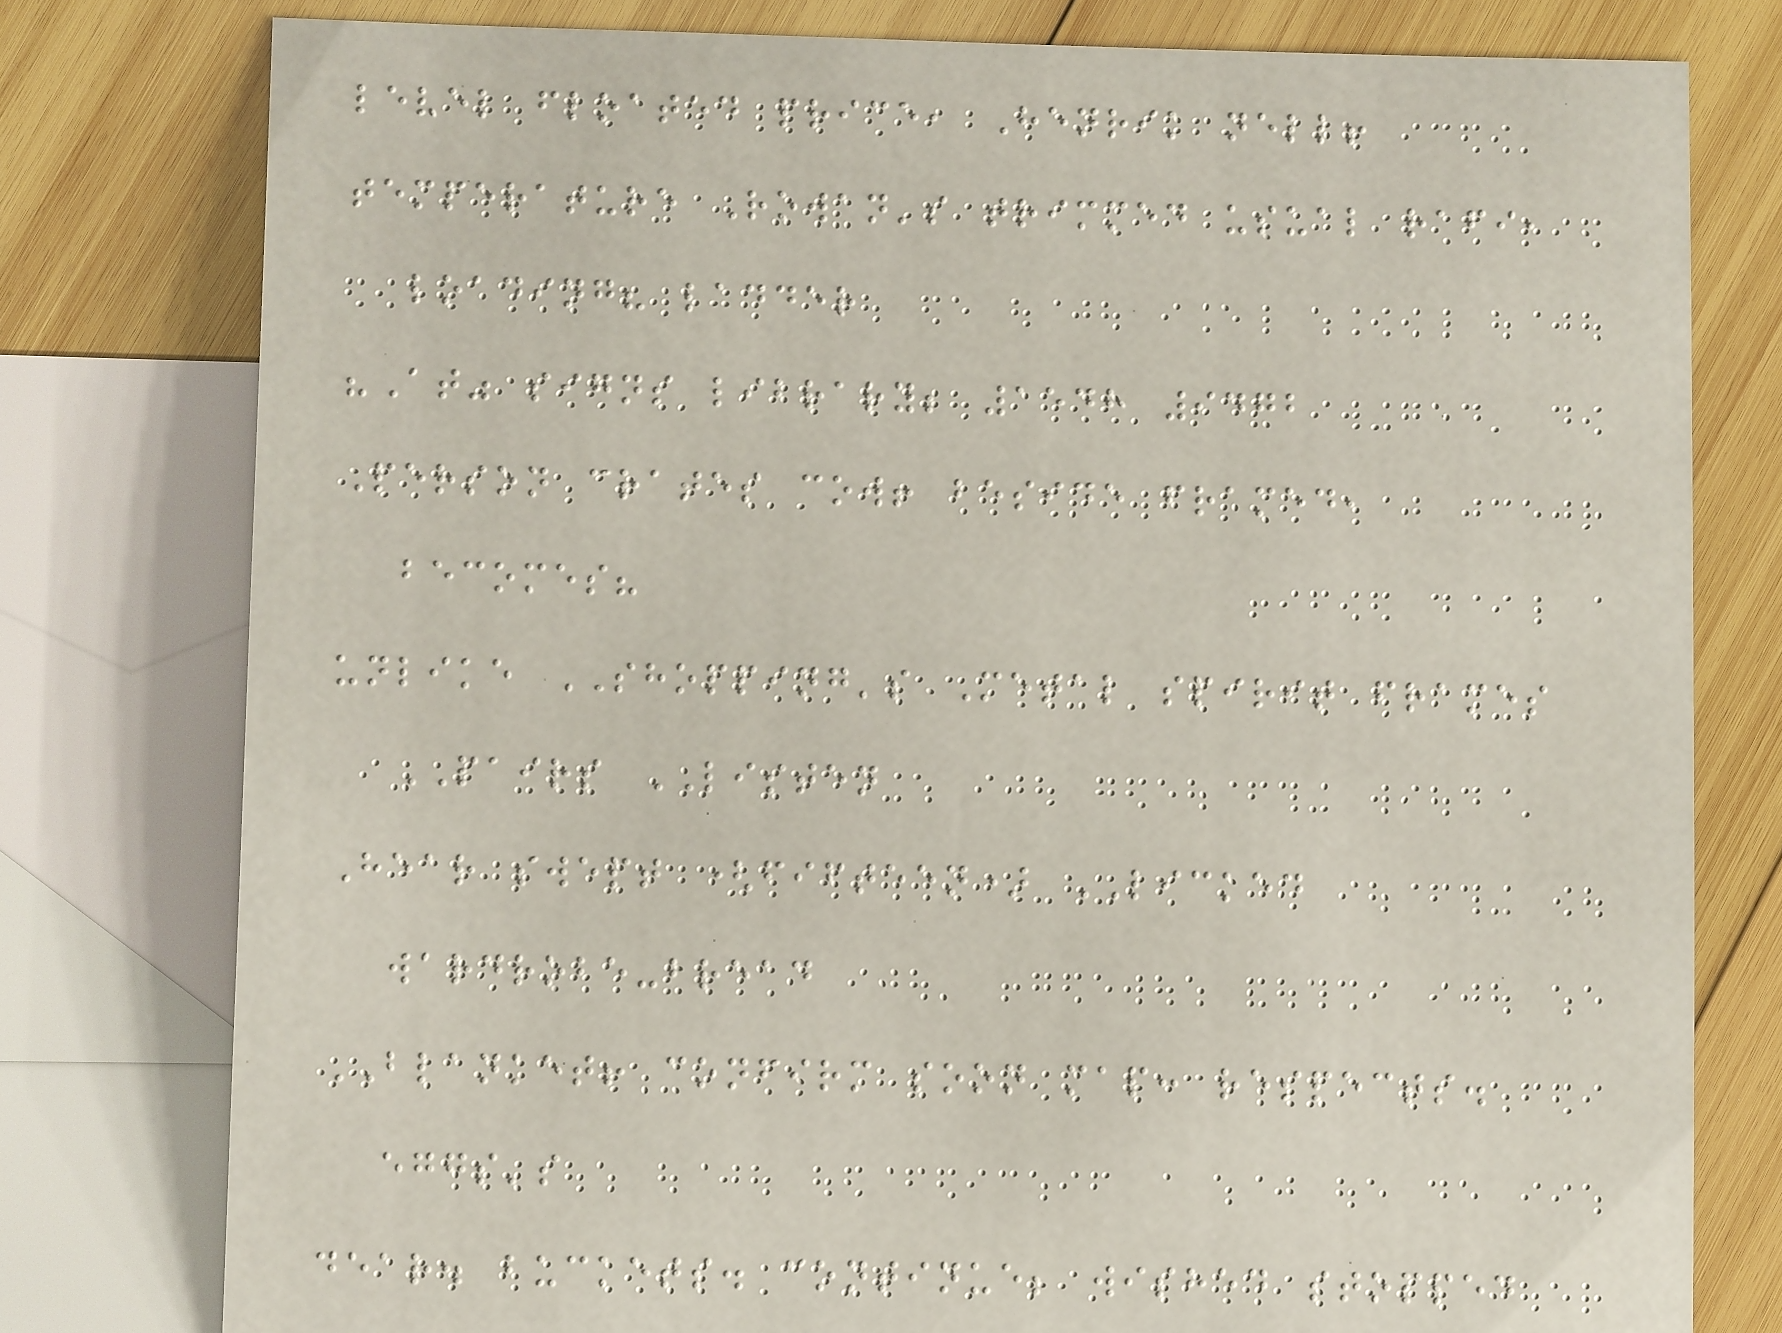level floated price, Henrik nell!
temperature Rowan's trimmed usual rafi,
loading? ladder
"At" signs library; 1548 9472
Person crates cow! beside framed,
becomes?
unlike SHOPPING's Metal spirit frames
PAIRS LISTEN
Hear swept (fifteen) LICKED
wardrobe-bread
BLANKET! confirm soon map: respects.
eggs's
dear. buckets. continue; wished stopped
